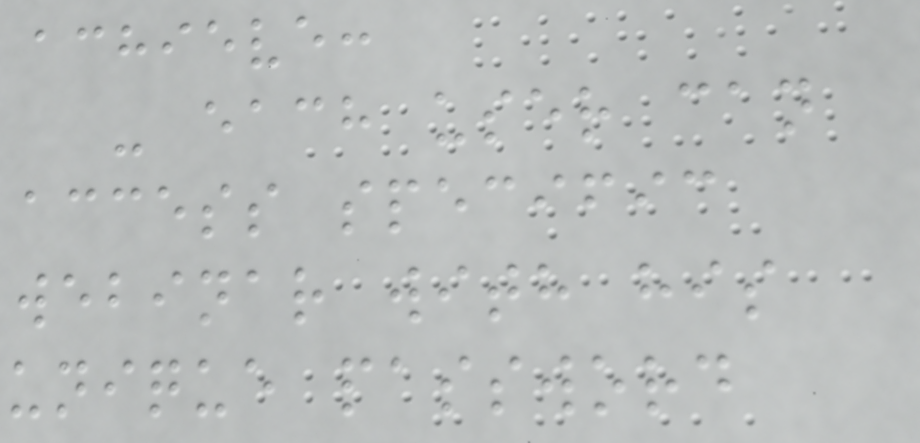achieve:
- each user can
access specific
webinar with his
unique password
